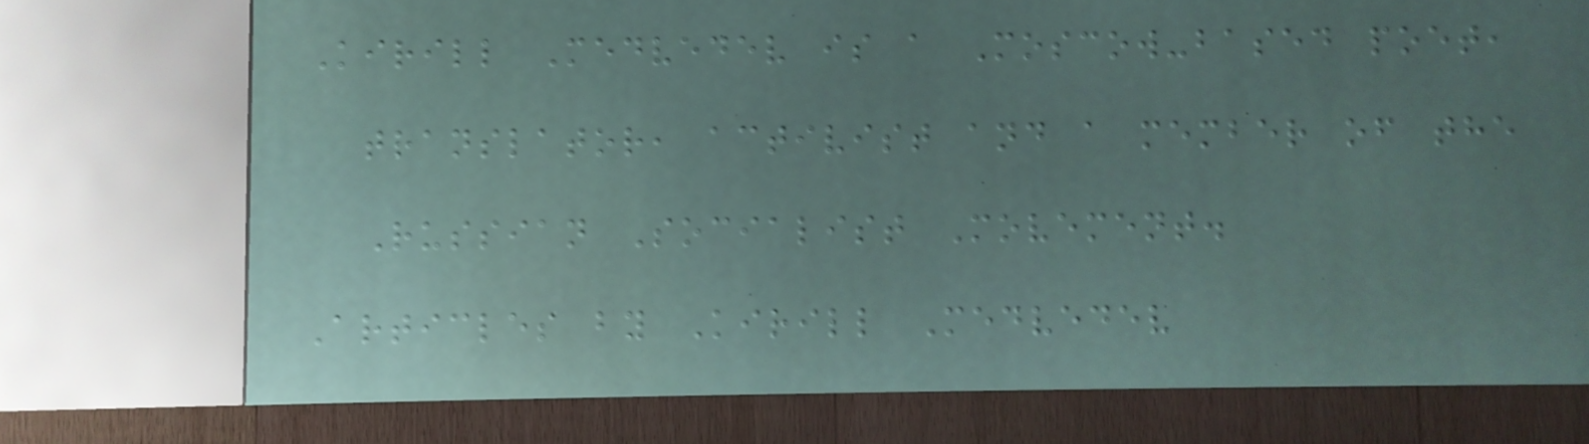Kirill Medvedev is a Moscow-based poet,
translator, activist and a member of the
Russian Socialist Movement.
Articles by Kirill Medvedev
